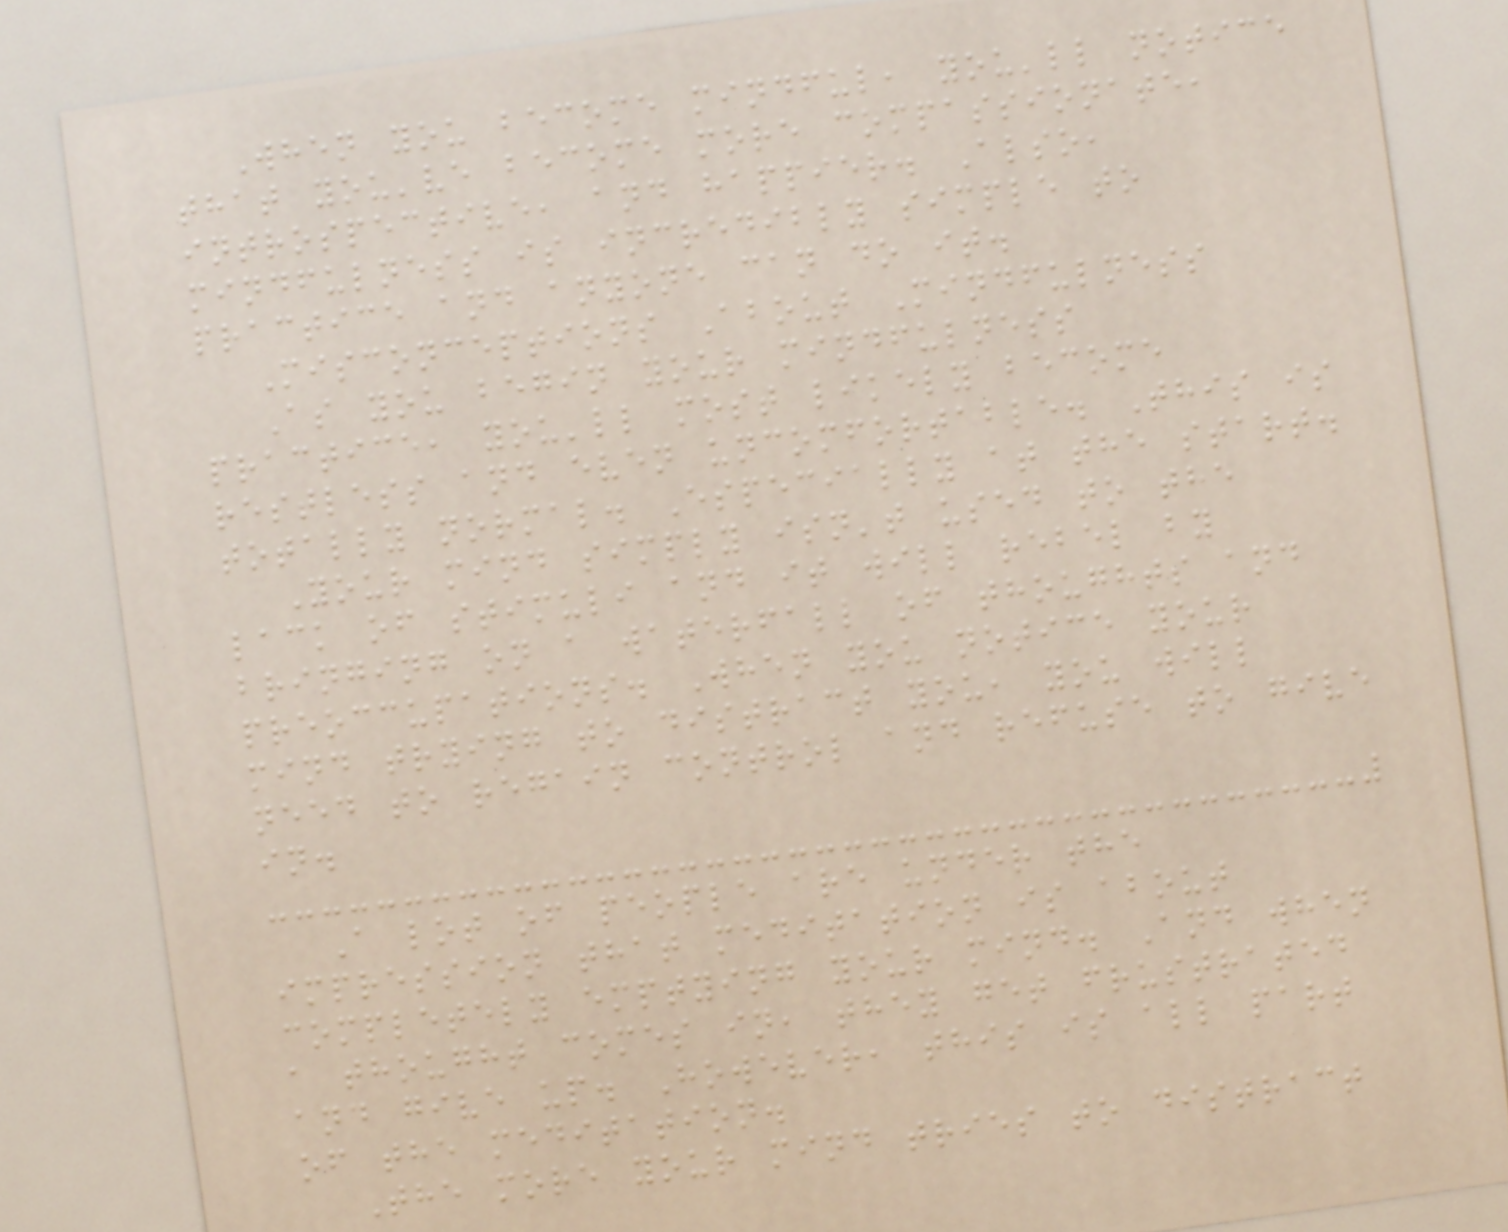When you become mindful, you'll notice
that you've become more compassionate,
introspective, and happier. Also,
mindfulness is incredibly simple to
practice and anyone can do it.
Misconceptions About Mindfulness
As you begin your mindfulness
practice, you'll most likely become
restless and even uncomfortable. This is
totally normal. Especially at the start.
Your mind simply isn't used to the
lack of stimuli and it will rebel by
bringing on a waterfall of thoughts and
preoccupations. When you notice your
mind trying to distract you, you will
need to regain control and refuse to give
in.
A lot of people are under the
impression that meditation is about
completely emptying your mind. And when
a thought comes in, they get frustrated
and give up. However, this is all part
of the meditation.
The more your mind tries to distract
